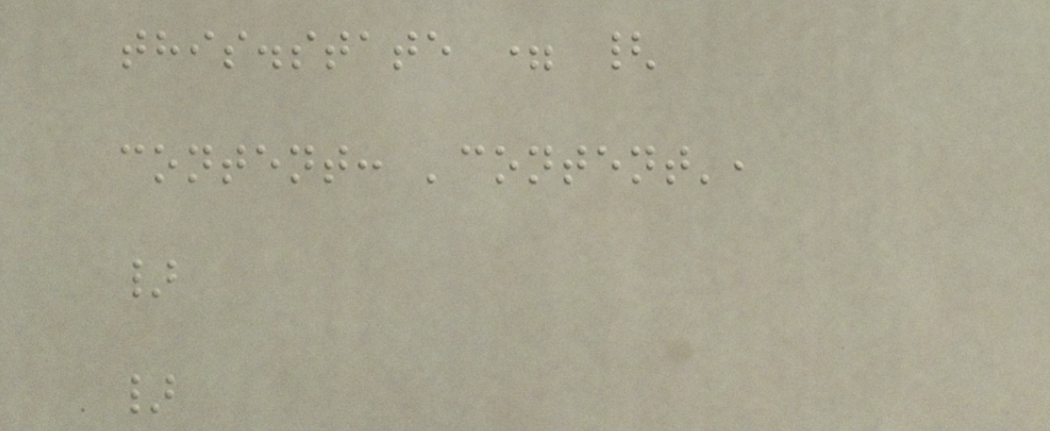this.state = {
content: 'content',
}
}
